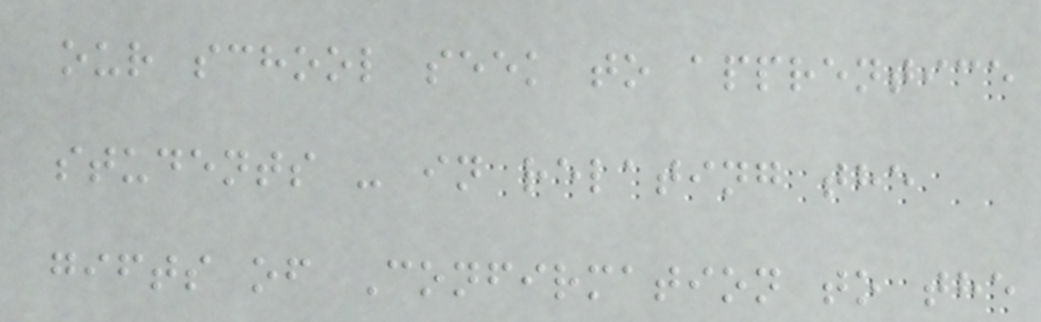our school seek to apprentice
students - in relating the
gifts of Confirmation to the
